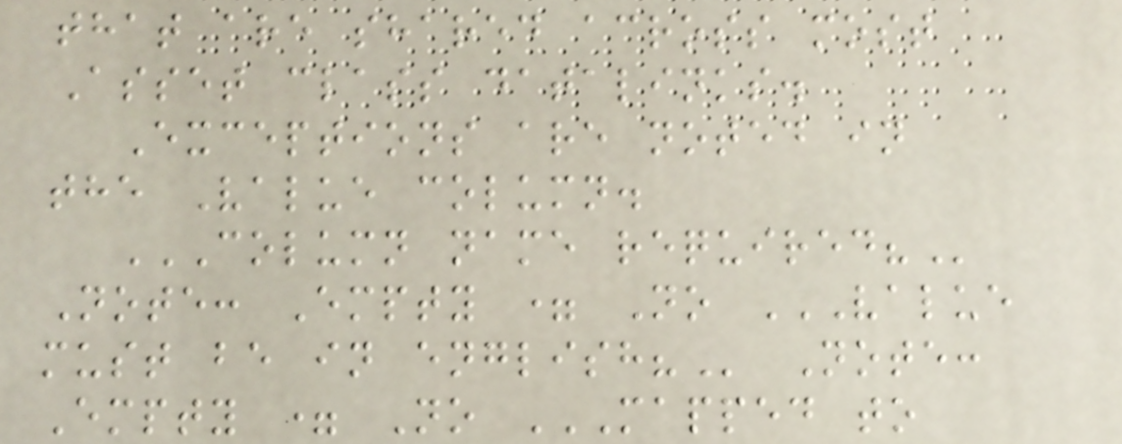that are shared across most
Asset class datalinks.
Exceptions are noted in
the Value column.
COLUMN NAME REQUIRED?
Note: Empty = No VALUE
MUST BE IN ENGLISH? Note:
Empty = No MAPPED TO
